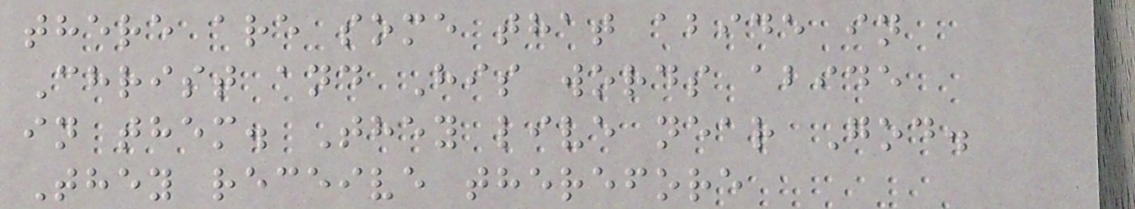there are some that abide in
Christ and His words abide
in them. They live near God.
They receive therefore
